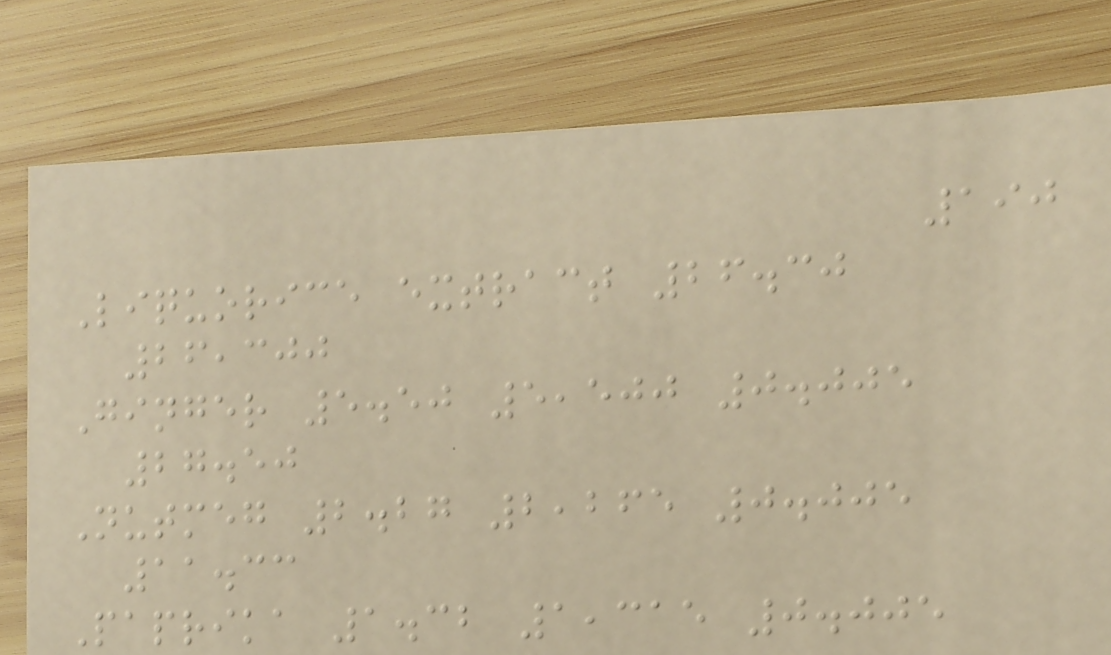190
Liquorice extract 26.30
26,300
Ginger 5.50 5,500 0.005
27.50
Nutmeg 2.27 2,265 0.005
11.33
Paprika 1.32 1,315 0.005
